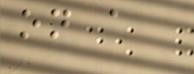on a
